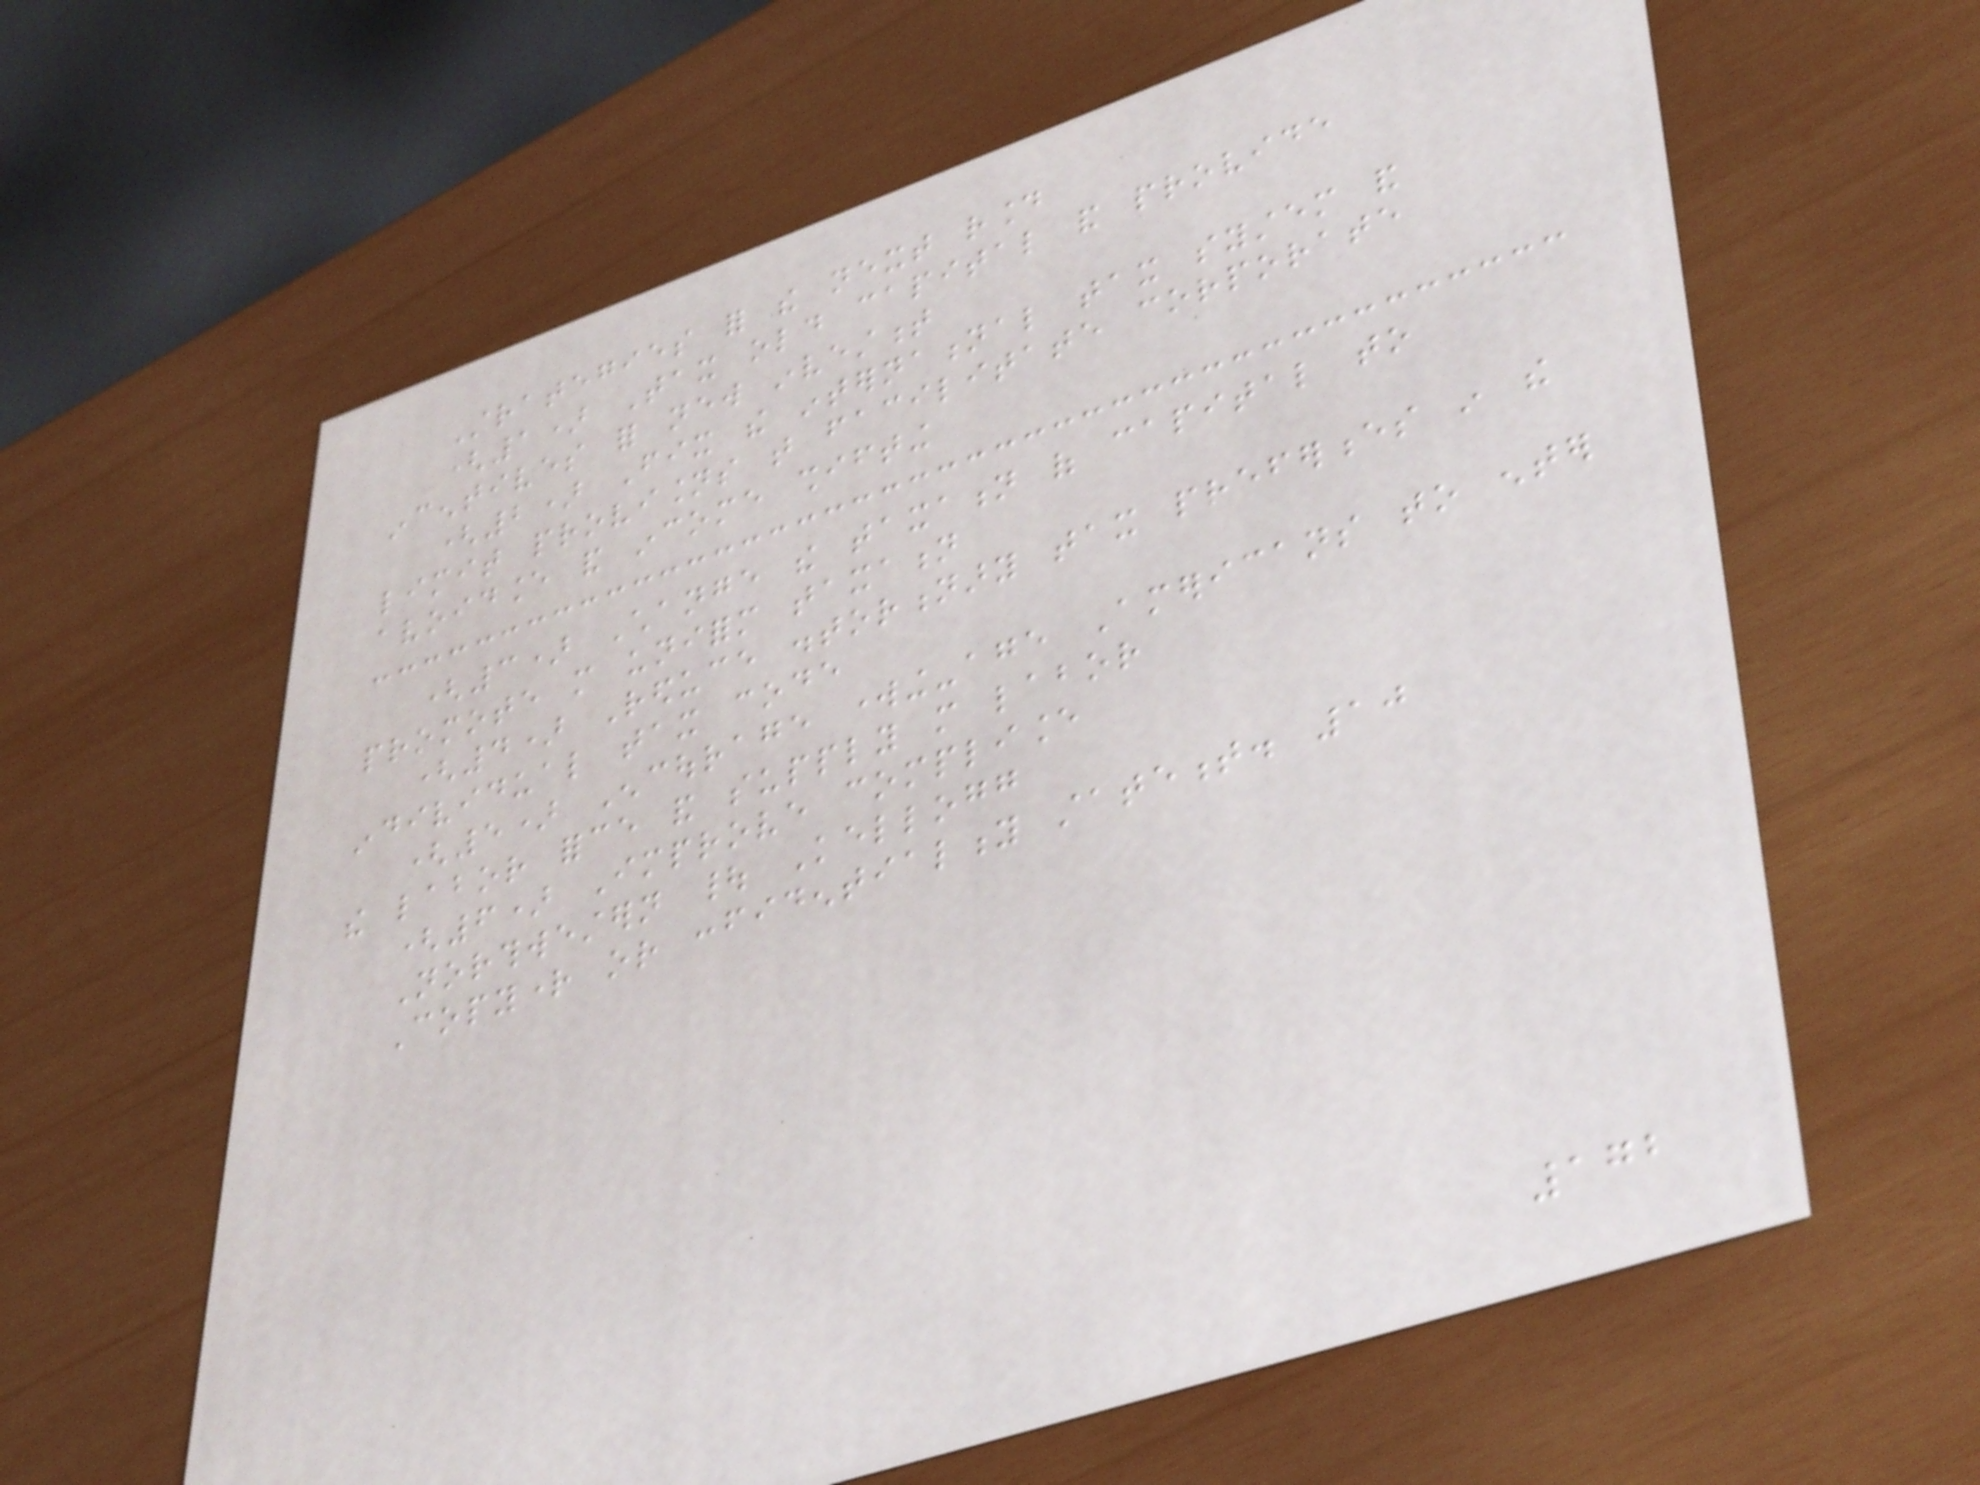Strategies for the next round
(1) Tax old capital and provide
incentives for new investment
(2) Fix the international tax system and
limit provisions that facilitate corporate
avoidance and income shifting
(3) Change the taxation of capital to
promote more uniform taxation
(4) Reduce distortionary tax preferences in the
individual tax code
(5) Encourage working-age Americans to enter
the labor force and supply more labor
(6) Improve compliance
Northwestern | Kellogg
Copyright or confidentiality statement. 10
172
